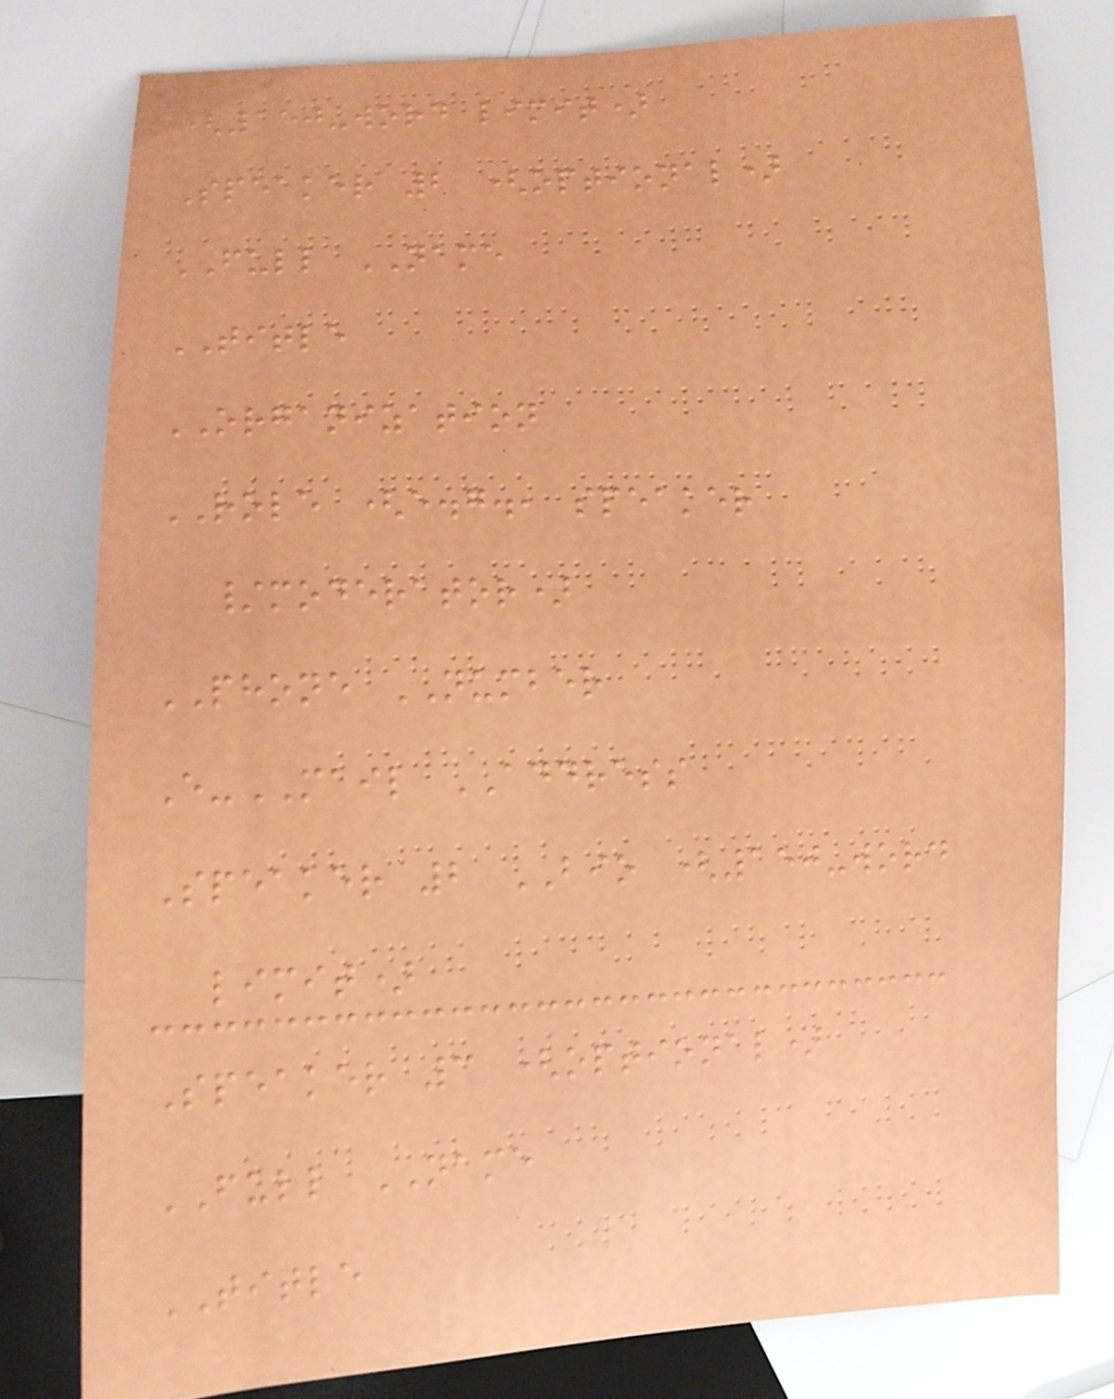(150-word limit)
Speaker 2 (optional)
FULL NAME
TITLE
ORGANIZATION
ROLE (e.g., speaker
/moderator)
PHONE NUMBER
E-MAIL ADDRESS
Speaker 2 BIO (150-word
limit)
Speaker 3 (optional)
FULL NAME
TITLE
